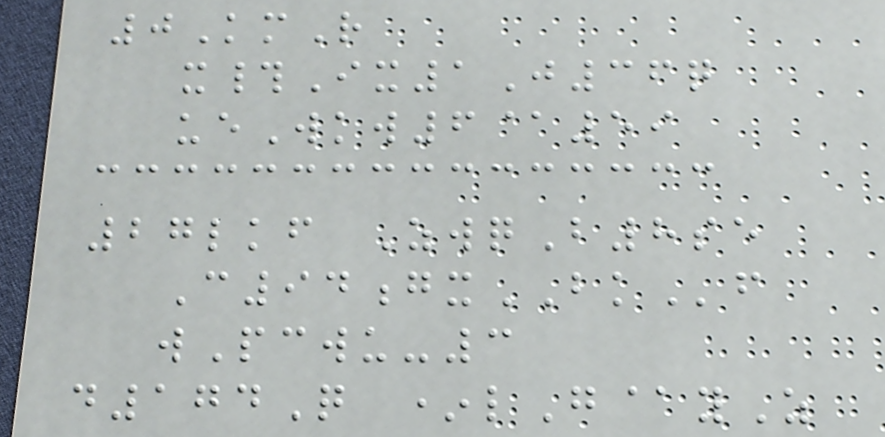0KmR
x#Ix1J36q
ueWkw6@59
27lkf ZwqB8se
C94gxBKf
wPcwu-3
d174Q *lG@yZ
